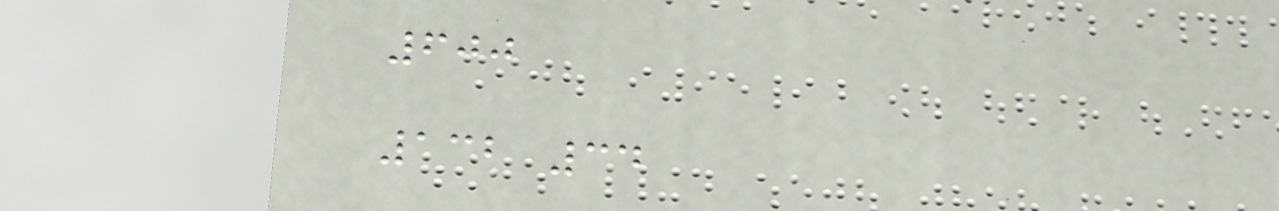600
132 34
